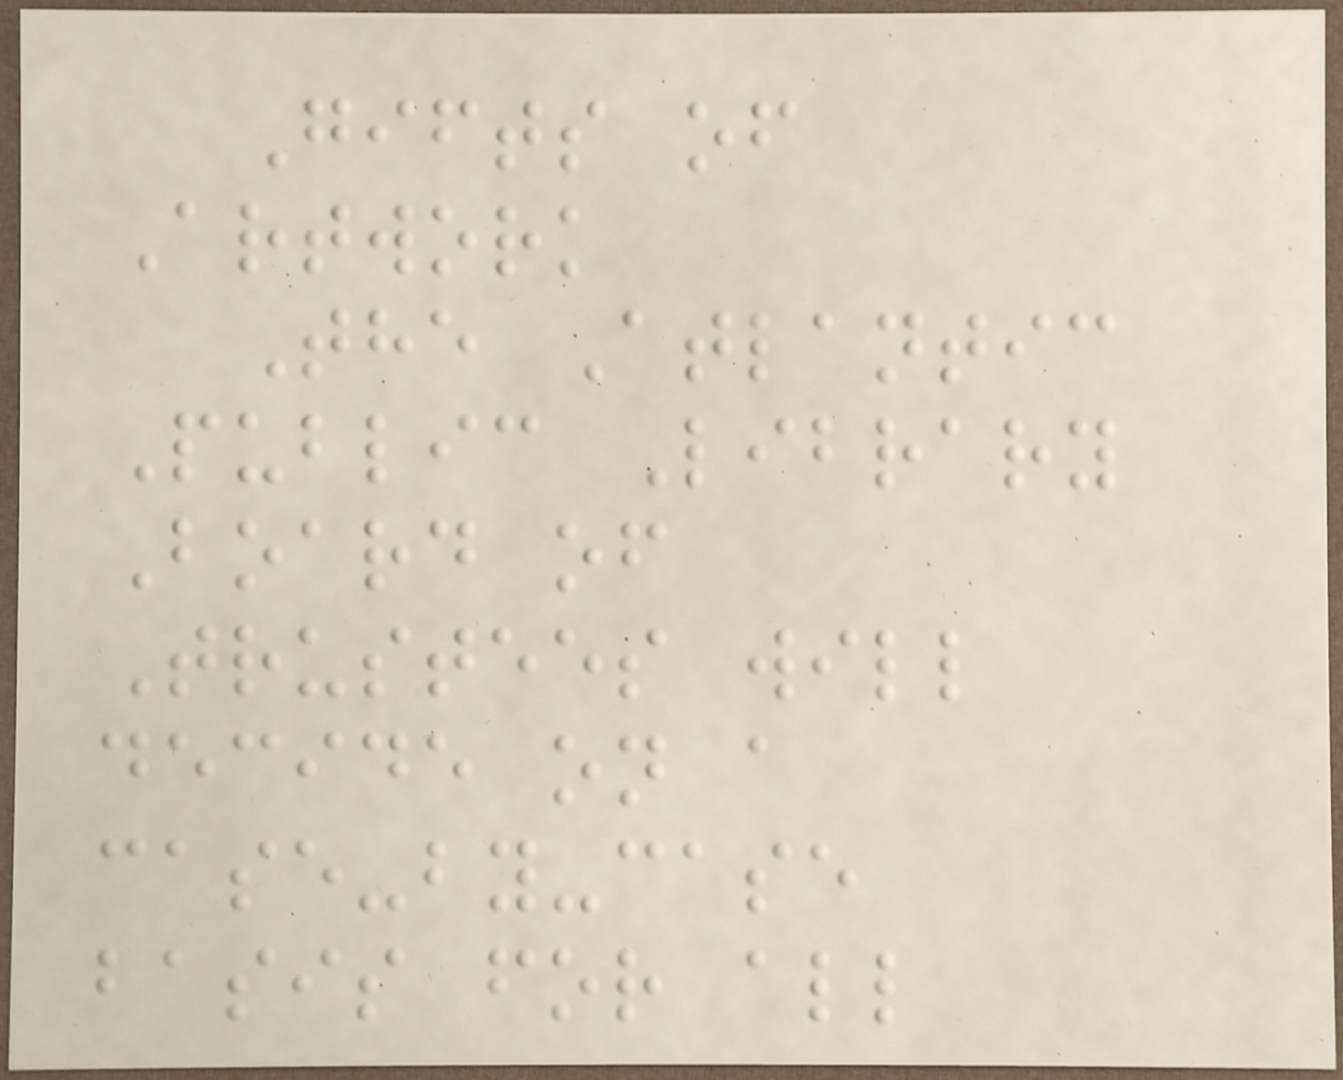Gifts of
Artwork
The Atlantic
Public Library
Board of
Trustees will
decide on a
case-by-case
basis for all
